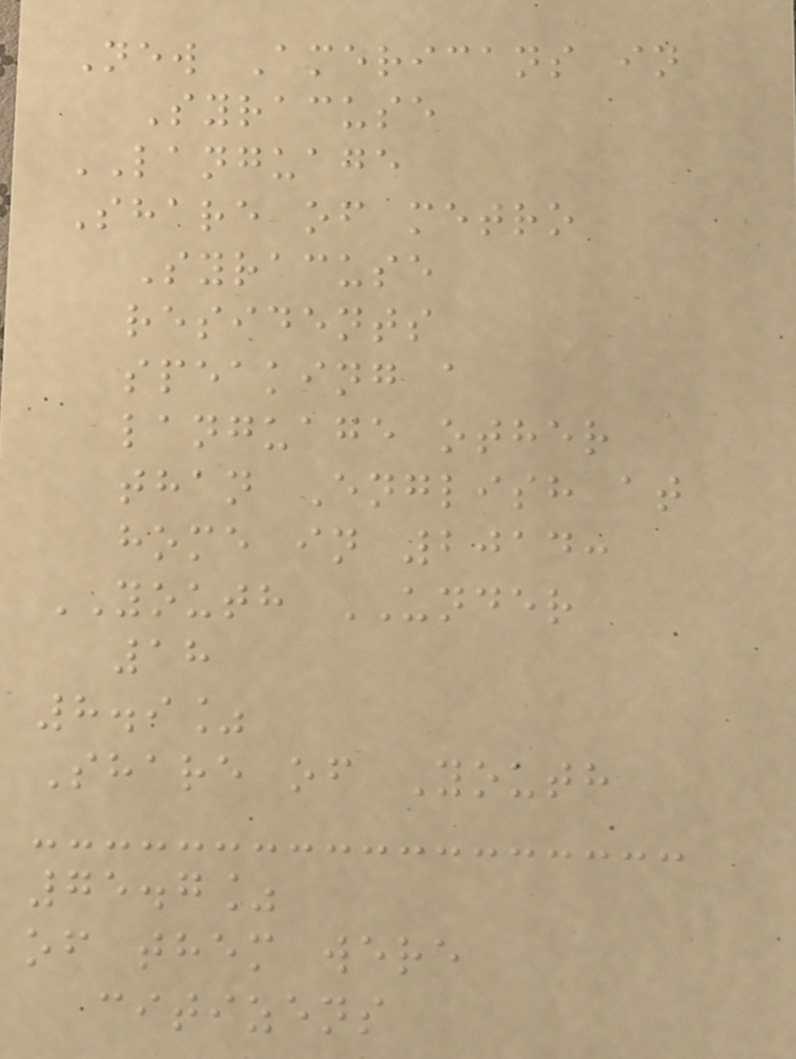New Americans in
Syracuse
LANGUAGE
Share of metro
Syracuse
residents
speaking a
language other
than English at
home in 2014:
YOUTH UNDER
18
8.9%
Share of Youth
75.7%
of them were
citizens
